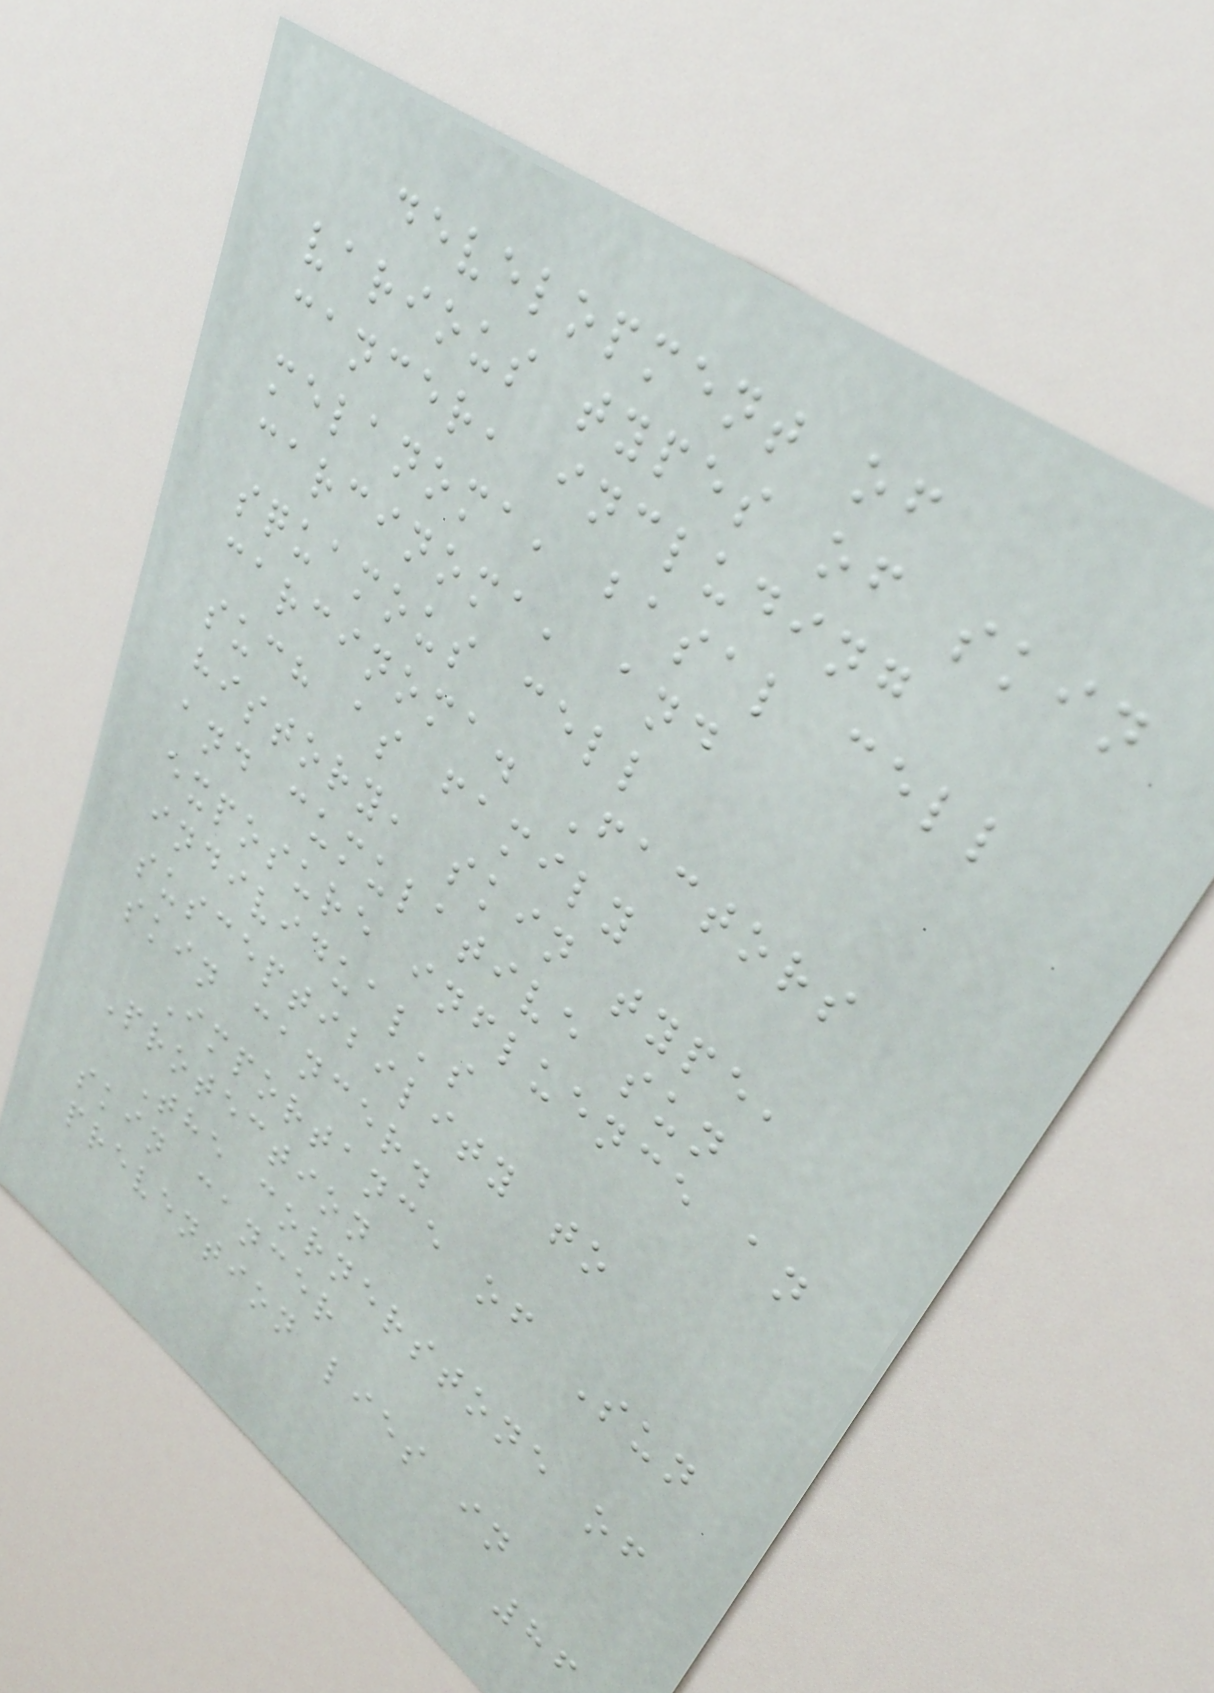development of
various types of skin
cancer, including
melanoma, basal cell
carcinoma, and
squamous cell
carcinoma. Factors
such as family
history, skin type,
and cumulative sun
exposure influence an
individual's
susceptibility to
skin cancer.
Importance of Sun
Protection
The cornerstone of
skin cancer
prevention lies in
86
